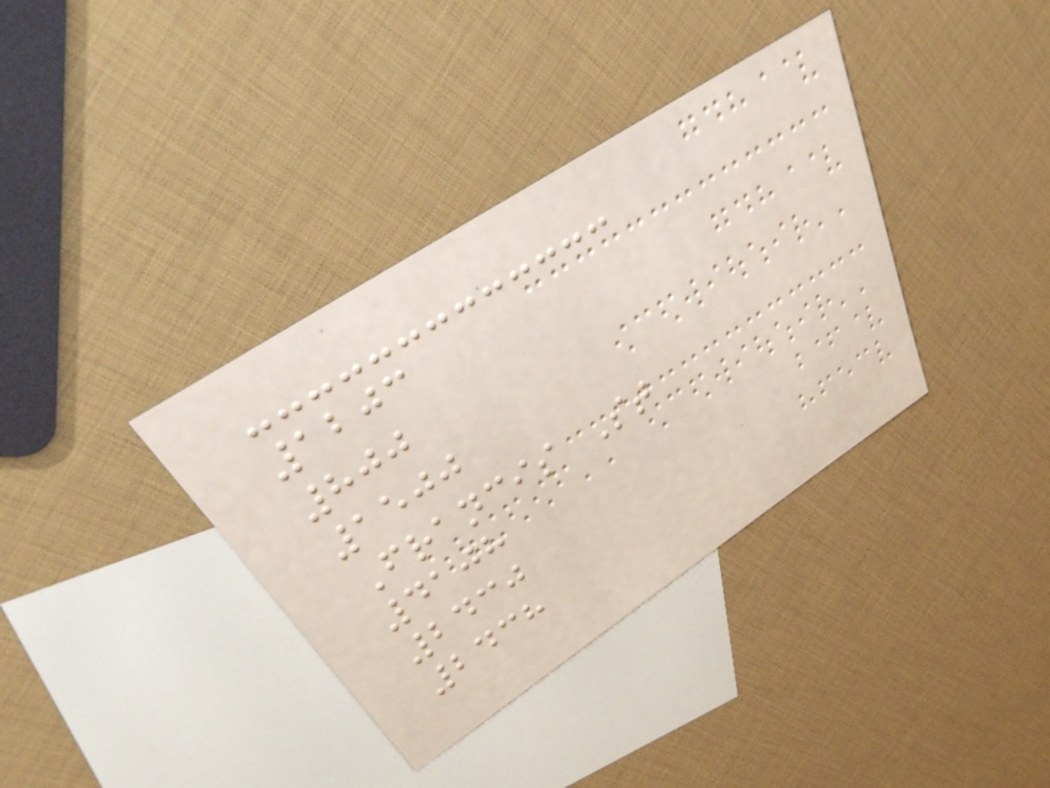1203
800
1500
Francis St
4108
2430
2438
